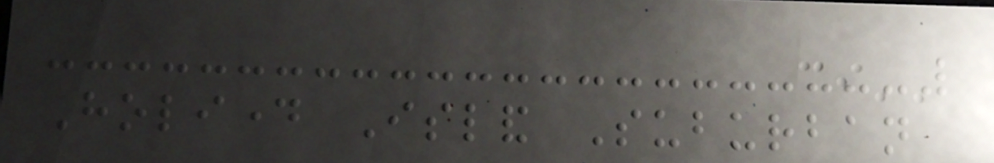Holiday Island Suburban
